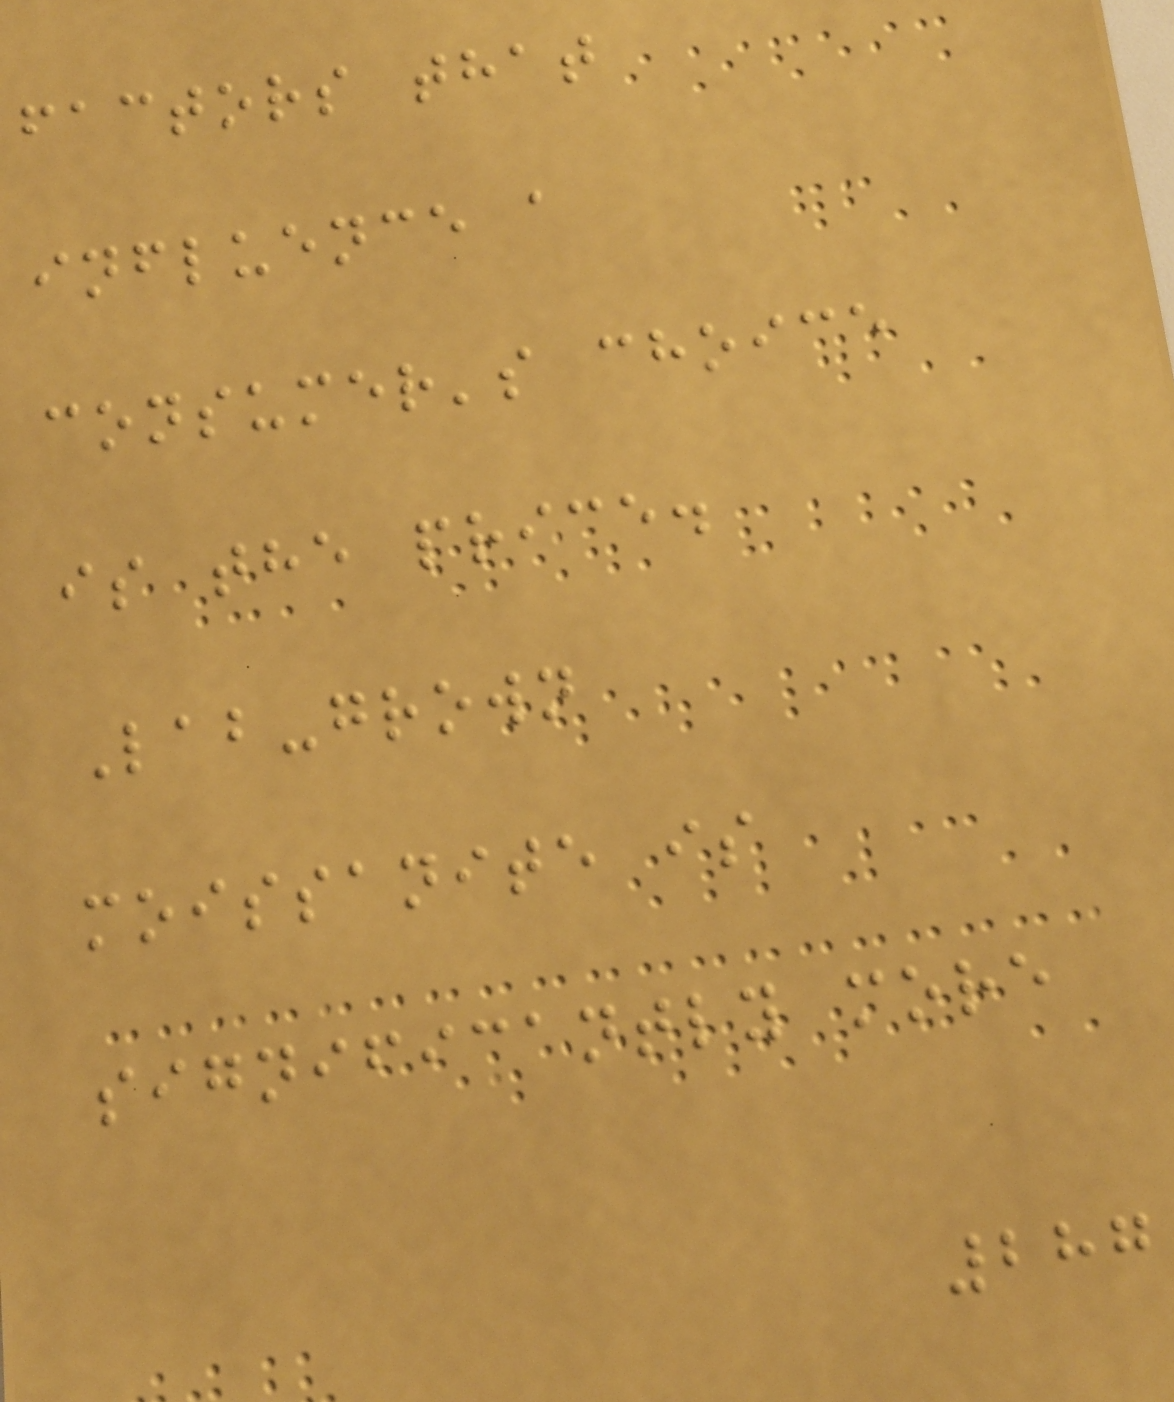factors that
influence a
consumer's choice
is the price.
Lab-grown
moissanite is
significantly more
287
